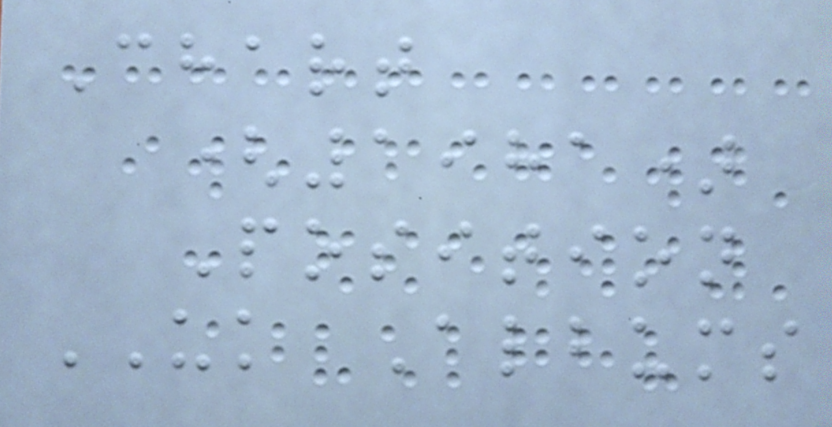Chart
(1981)
Position
UK Albums
